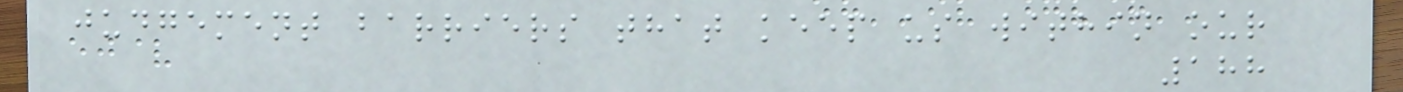judgement barriers that keep us within our
188
